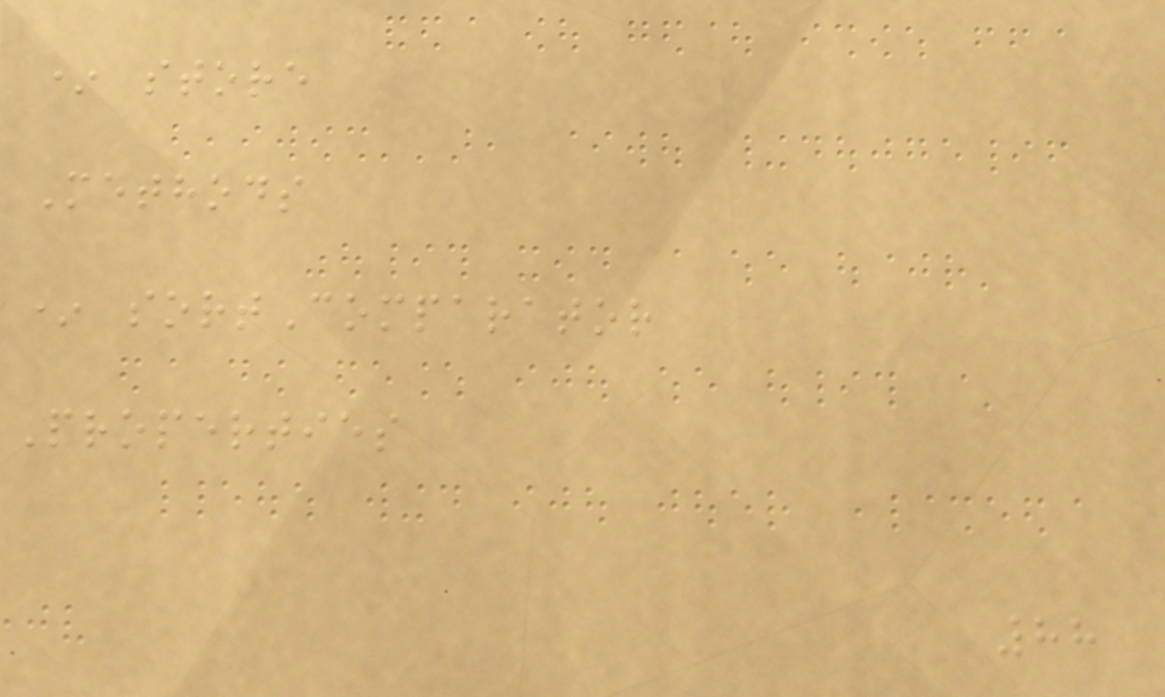* store
Methods
* sortComparator
Properties
88
